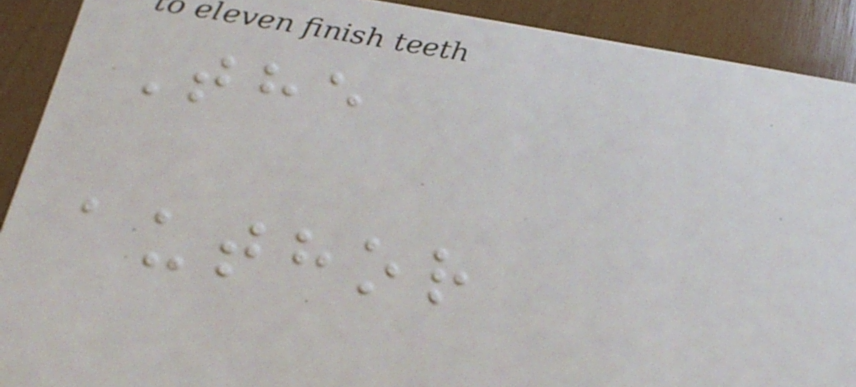The
author
